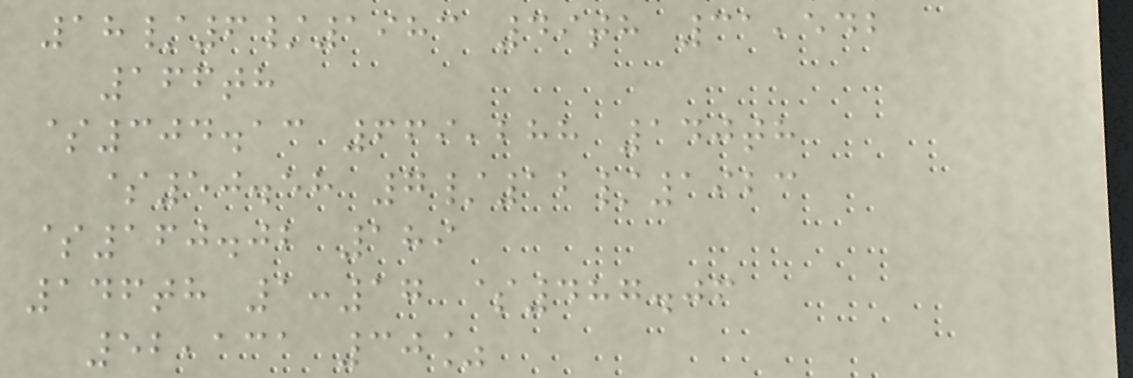18/6/1983 49th 31,542
166th
$304.13 669,288 140th
$50.58 7/12/1923
$160.02 189
146th 1:17 $487.06
52,131 30%
